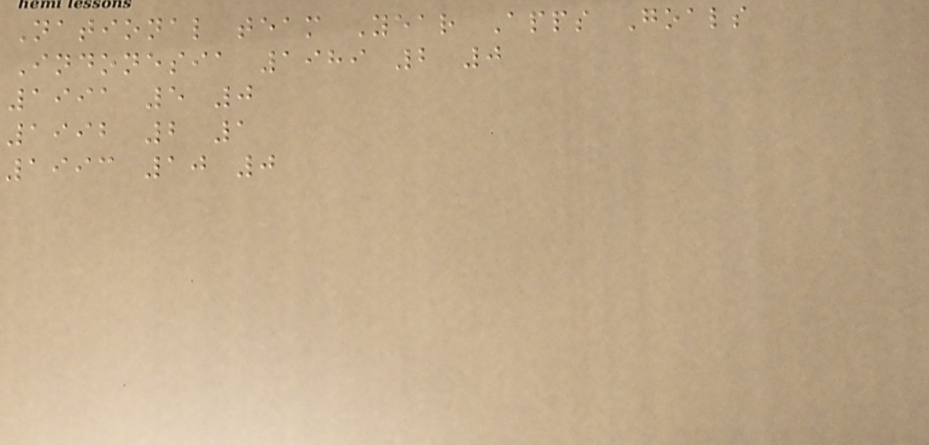National team Year Apps Goals
Indonesia 1989 2 0
1991 5 0
1992 2 1
1993 10 0
